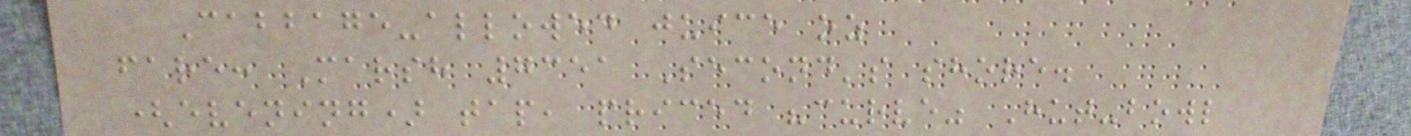Cabbage-allowed juice oz
fare: Marsh 7351 Second's shore.
(evening) tap, priced "curve" Hut-bowl
